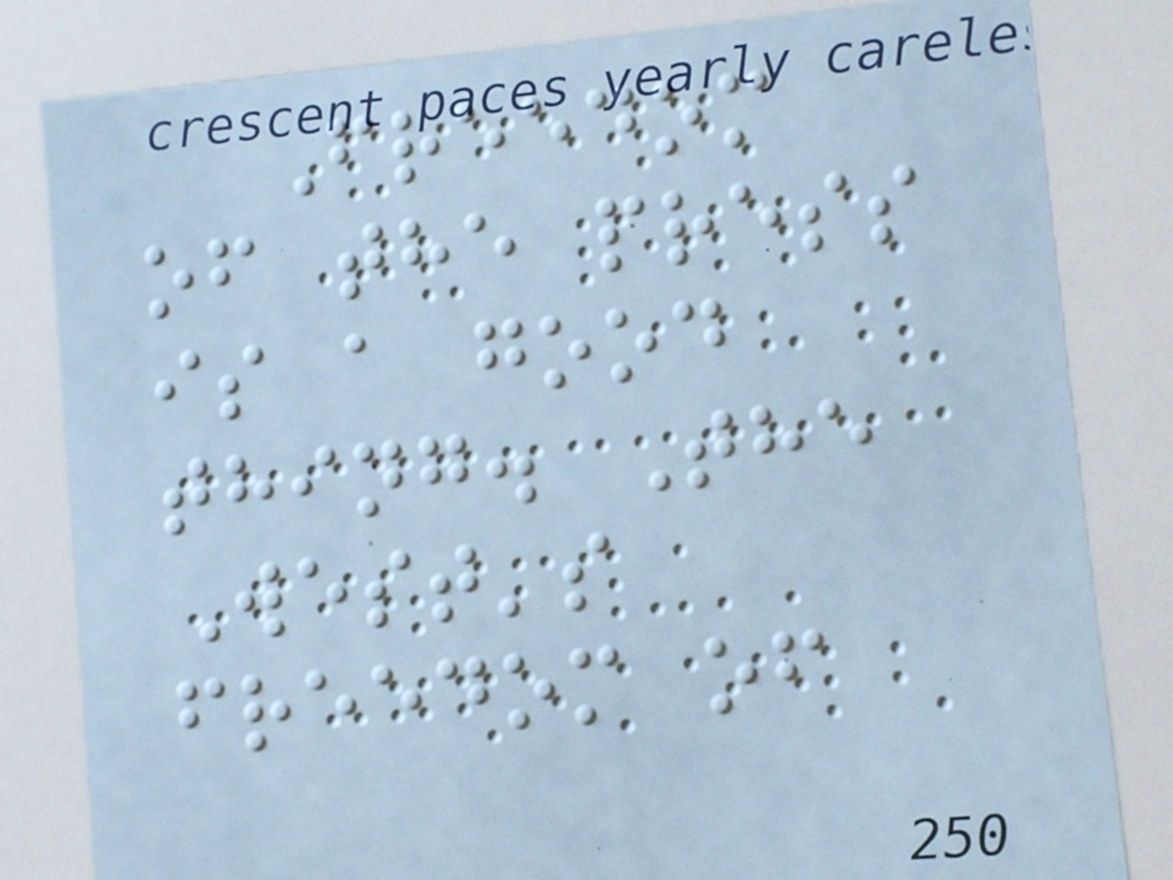Freedom
of the press
is a good
thing. The
West's
freedom of
